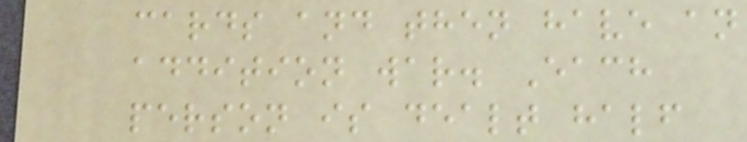cards and then have an
addition war. Each
person is dealt half
